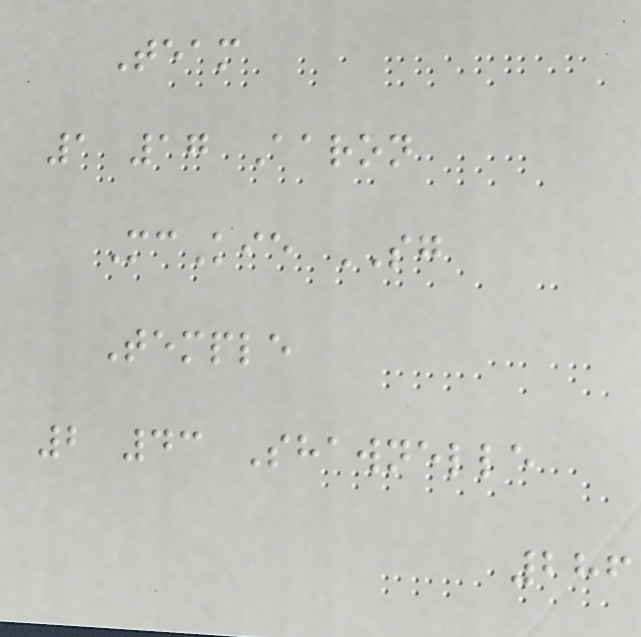Team
1 17 Aaron
McKie SG
Temple
2 43 Shawnelle
286
